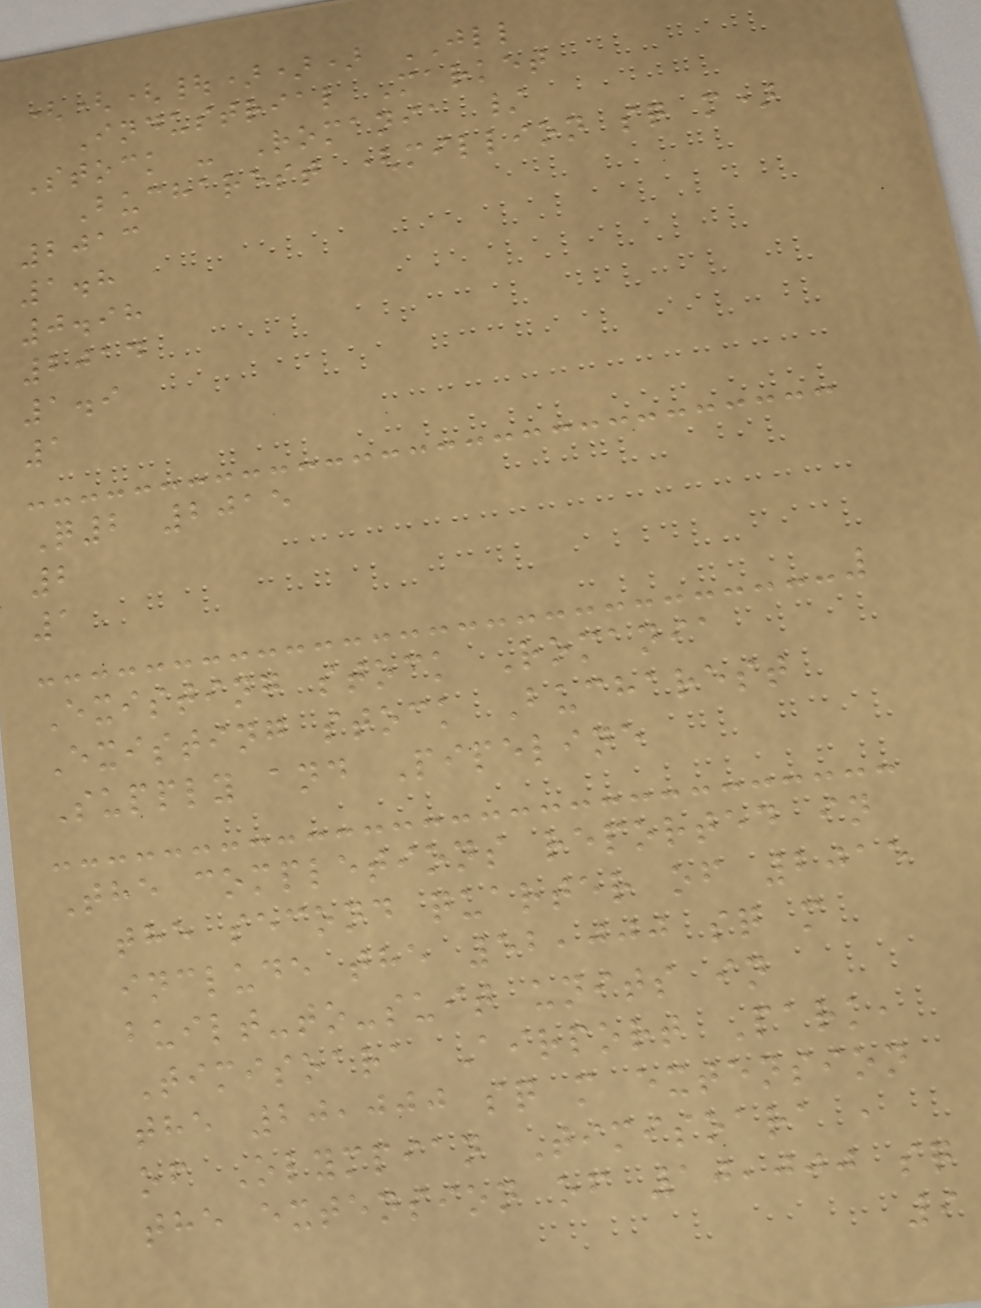(((|))) JLL
Industrial Market
Stock - Romania /
Bucharest (million sq m)
2013
1.8
0.98
2014
1.9
1
Q2 2015
2
1
Existing stock Romania
Existing stock Bucharest
Supply and Pipeline
The completions reported in
the second quarter of 2015
include the 52,000 sq m
built-to-suit units in
Timisoara Airport Park,
the 20,000 sq m extension
of Olympian Timisoara ,
the extension of 10,000 sq
9
